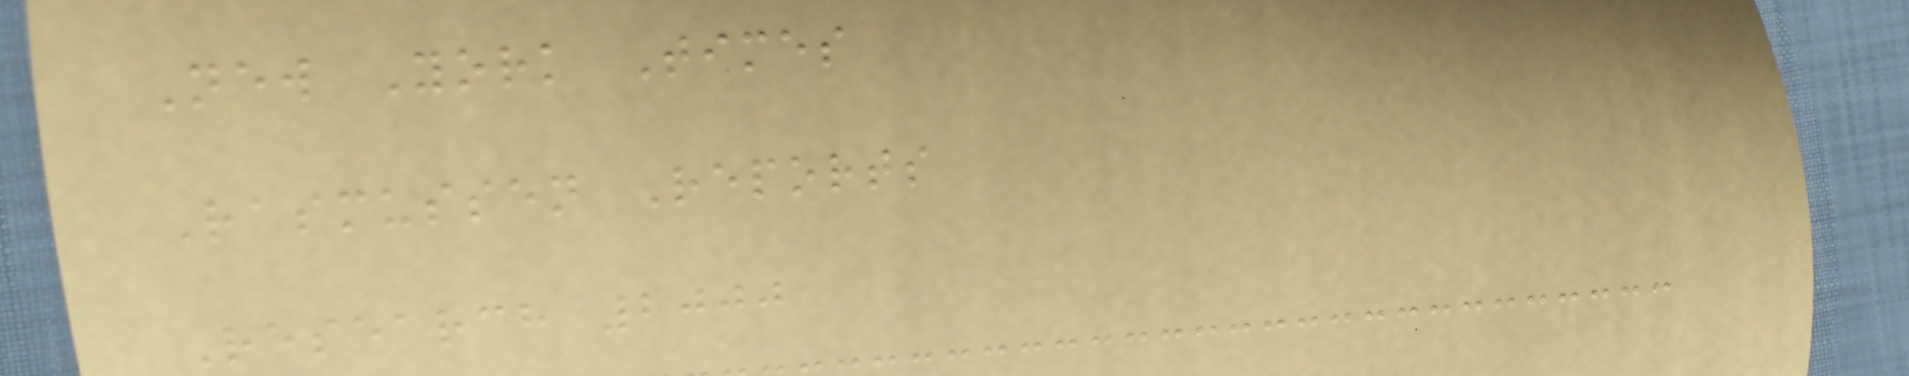New York Times
Rasmussen Reports
Research 2000
